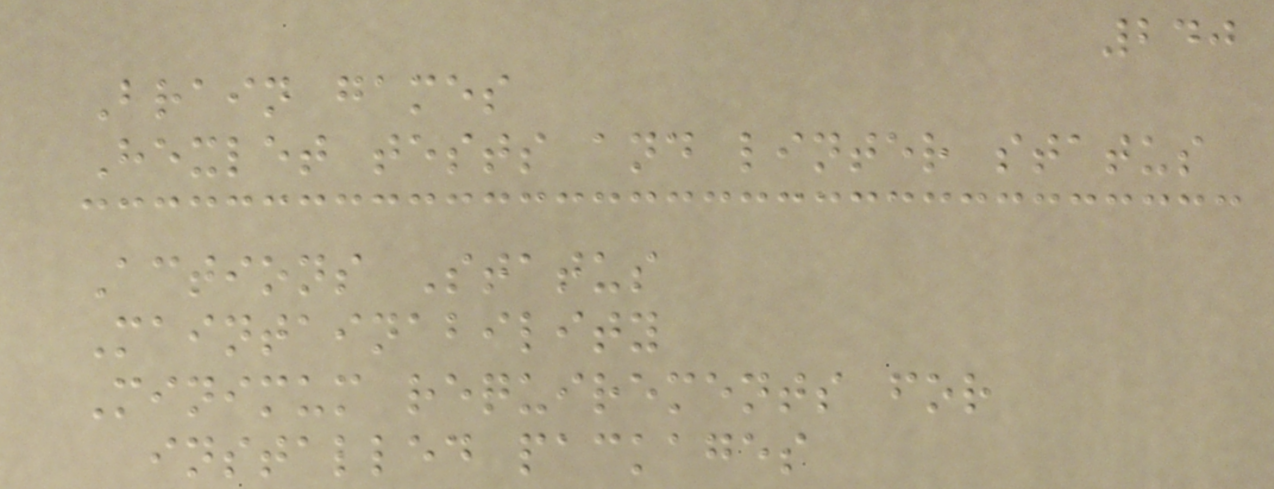240
Brain games
Hexlet tests and linter status
Actions Status
Maintainability
Minimum requirements for
installed packages
